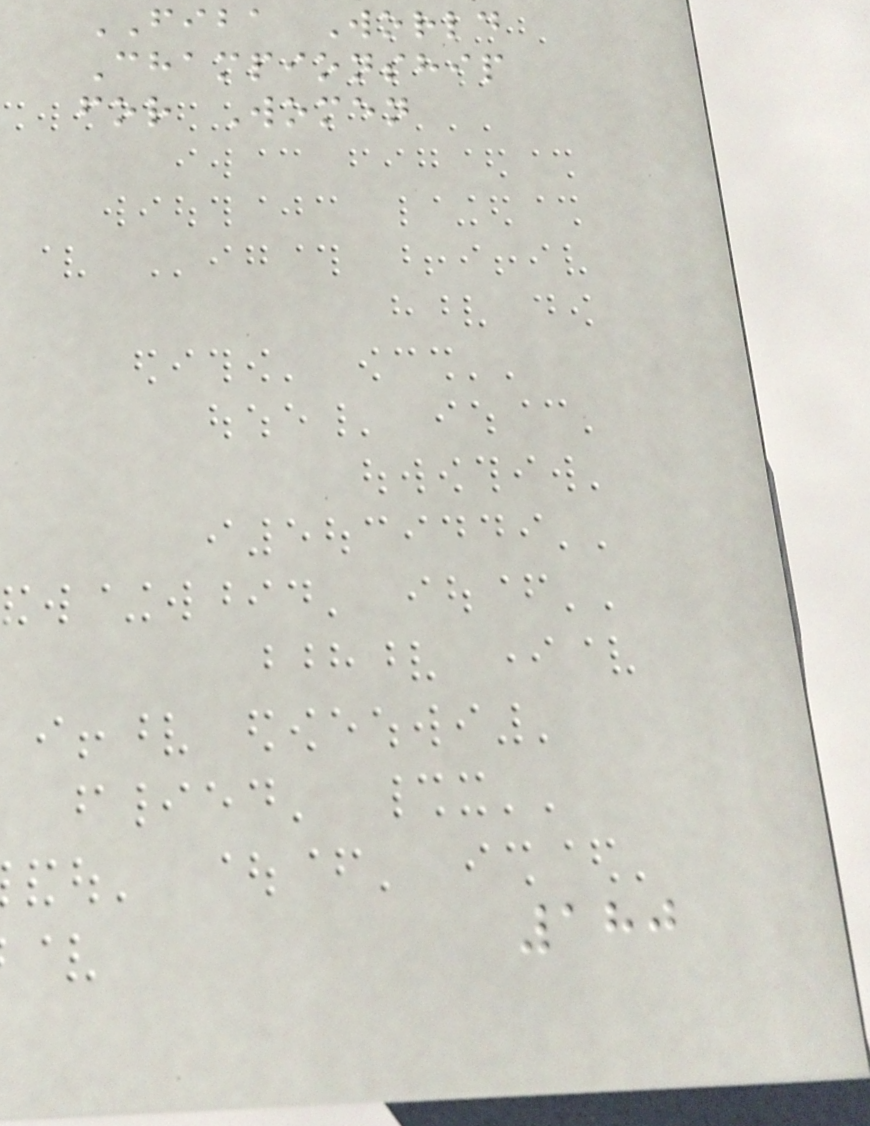FIBA World
Championship
for Women
180
